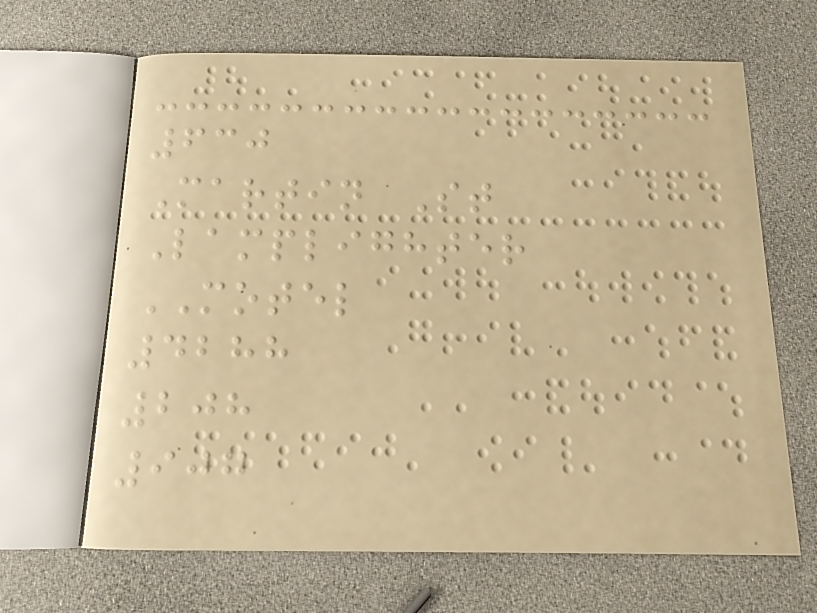630
Martin St
Lamplighter
MOTEL
4288
208
907
